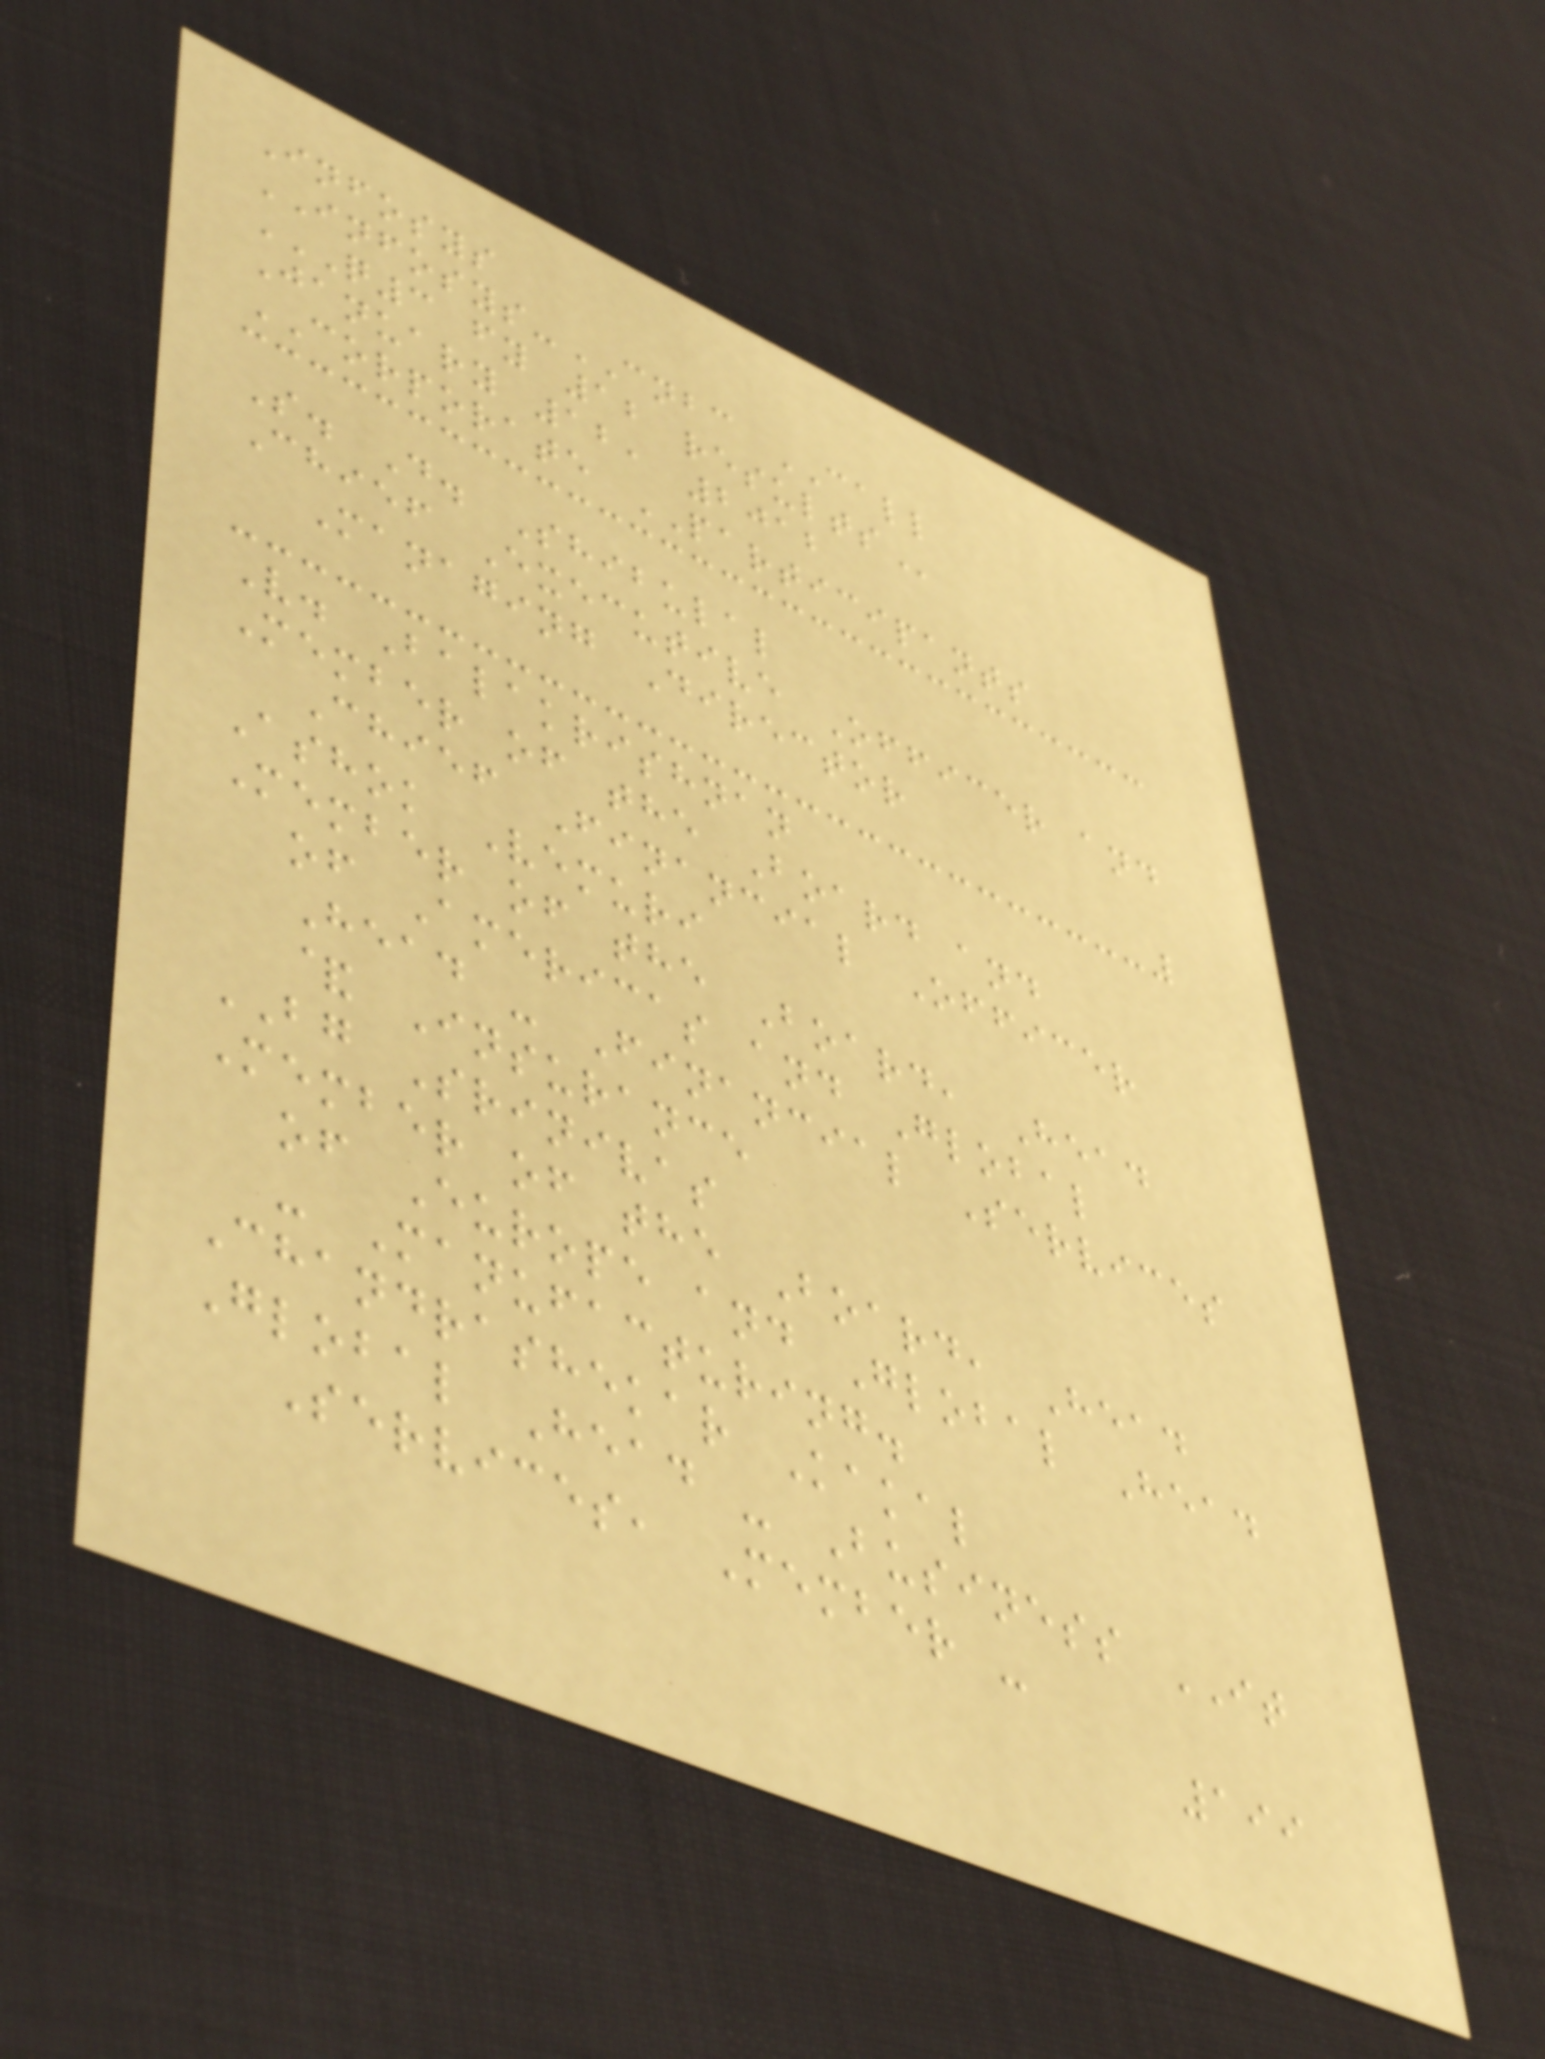Infosys
INFOSYS-CNBC CALL
Q3 FY 12 RESULTS
January 12, 2012
CORPORATE PARTICIPANTS
S. D. Shibulal
Chief Executive Officer and
Managing Director
V. Balakrishnan
Member of the Board and
Chief Financial Officer
Ashok Vemuri
Member of the Board, Head
of Americas and Global
Head - Financial Services
& Insurance
BG Srinivas
Member of the Board, Head
of Europe and Global Head
- Manufacturing.
Chandrashekar Kakal
Global Head - Business IT
Services, Member -
199
